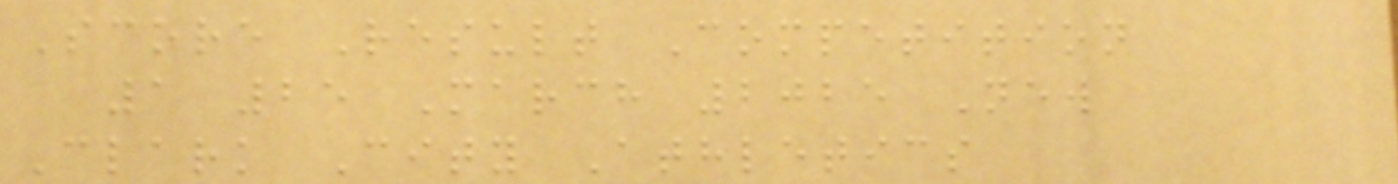Score Result Competition
1 25 March 2025 New
Clark City Athletics
